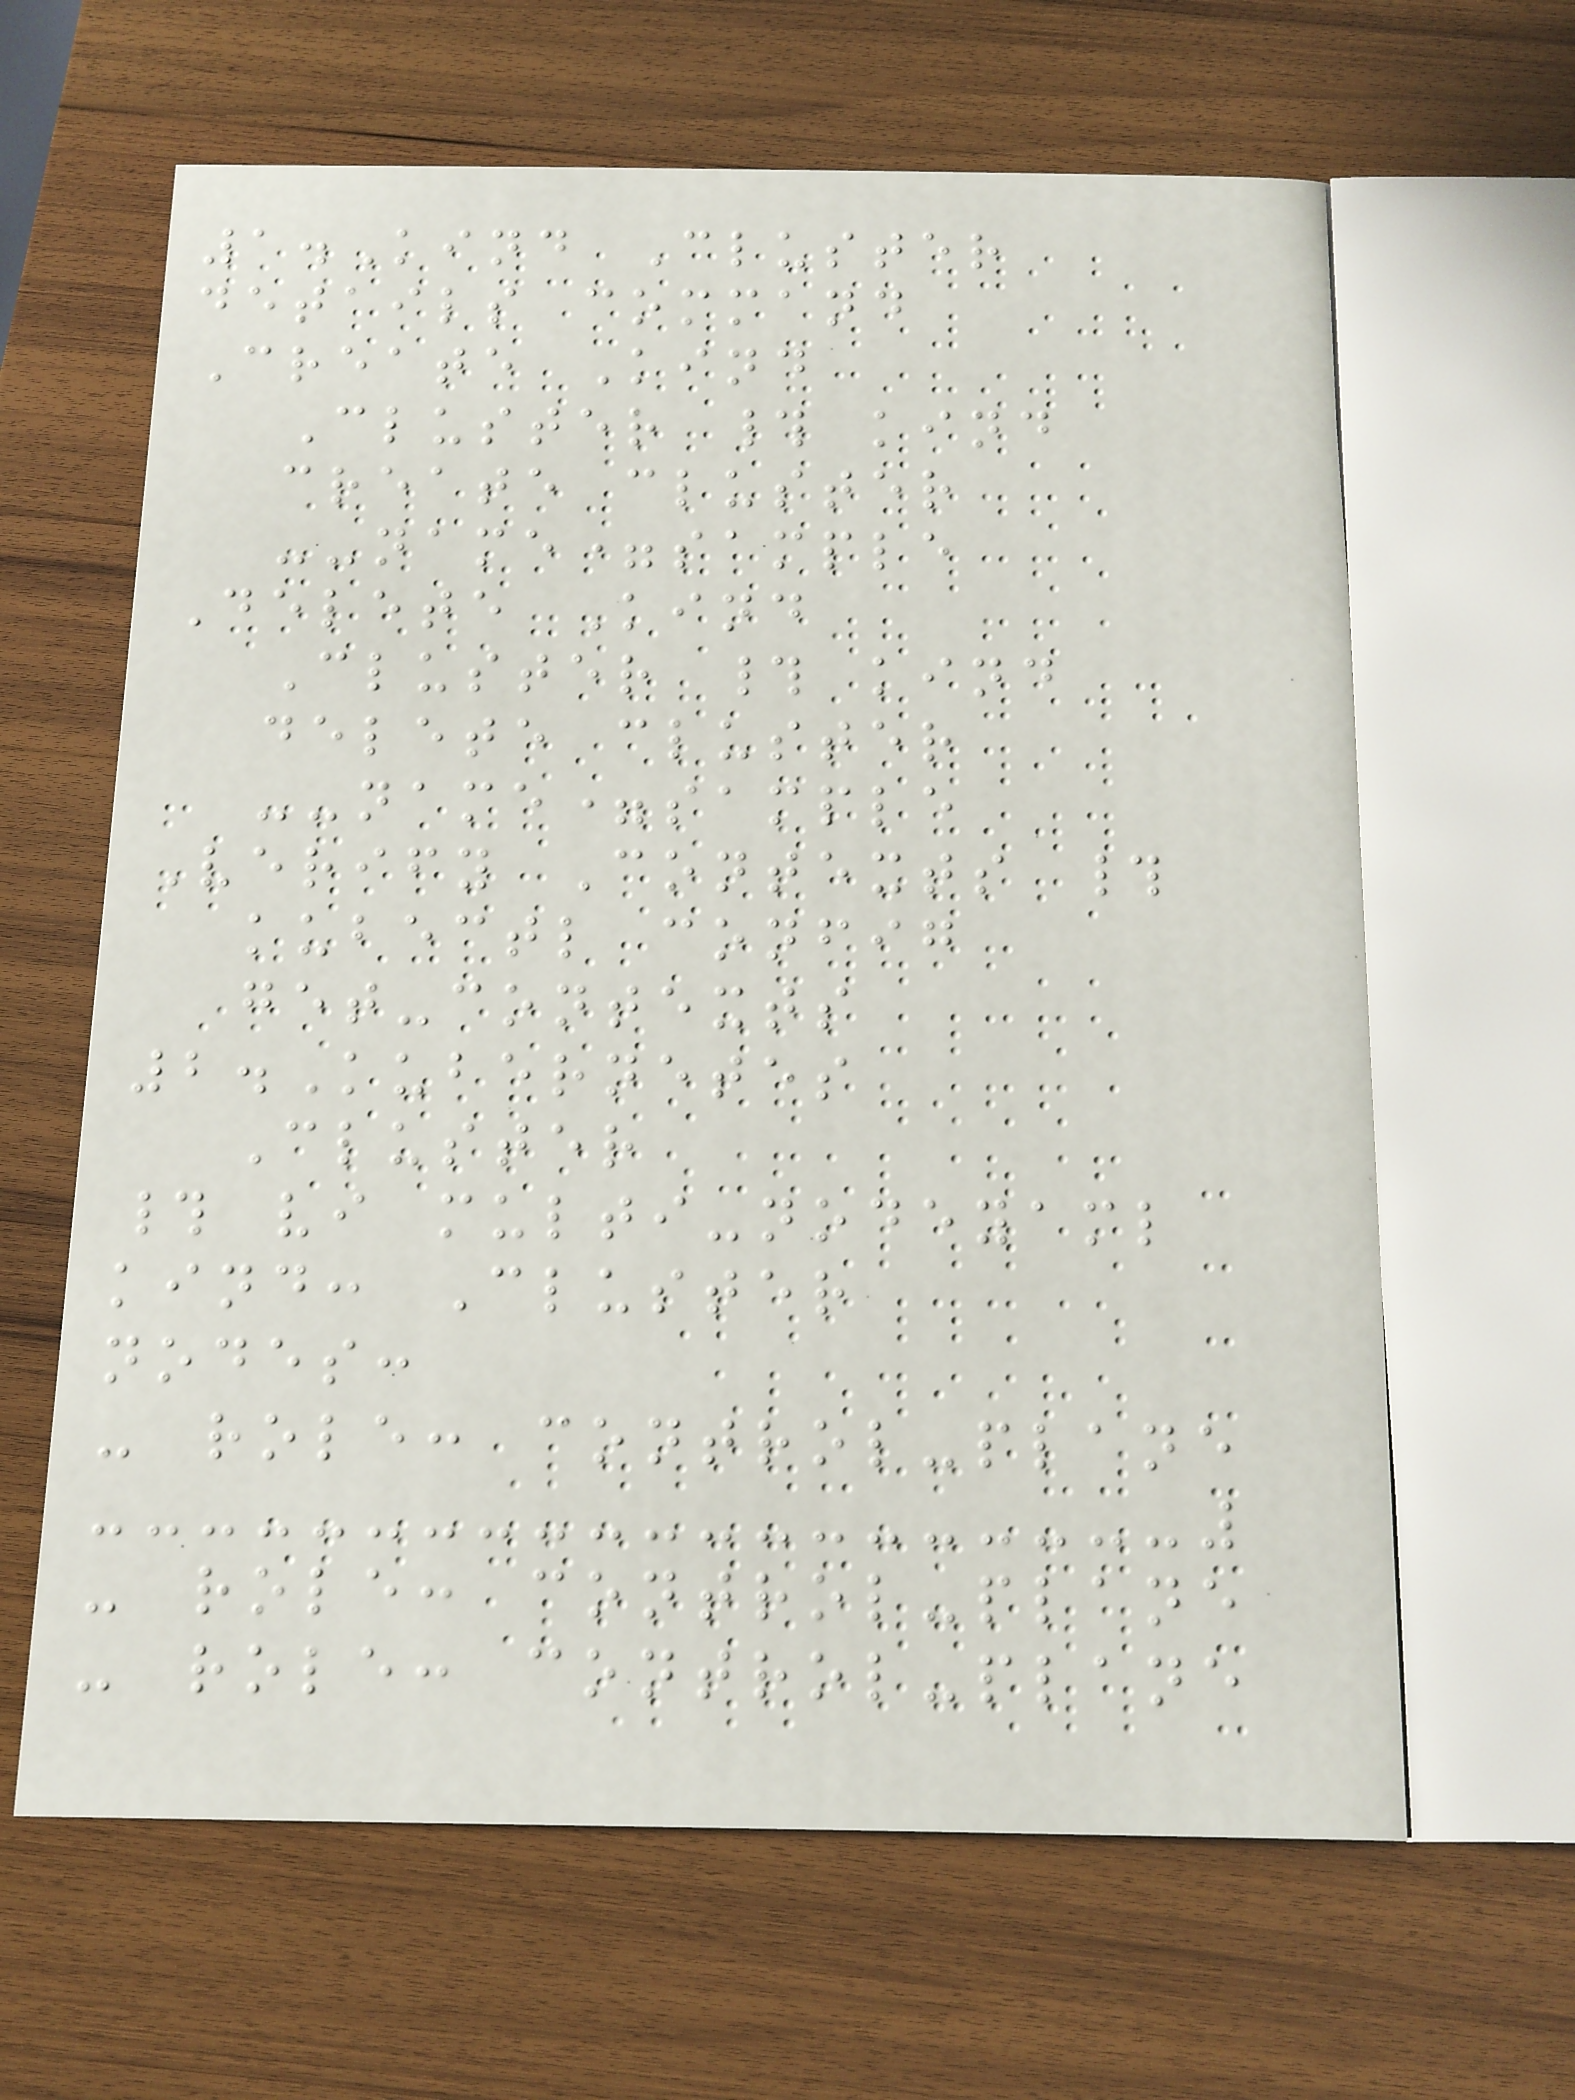1.Kind Cluster
details command
Create Kind
Cluster # kind
create cluster
--name=sample
Delete Kind
Cluster # kind
delete cluster
--name=sample
Verify Contexts #
kubectl config
get-contexts
2.Kubernetes
Cluster
# vi multi-nodeyaml
kind: Cluster
nodes:
- role: control-plane
- role: control-plane
- role: control-plane
